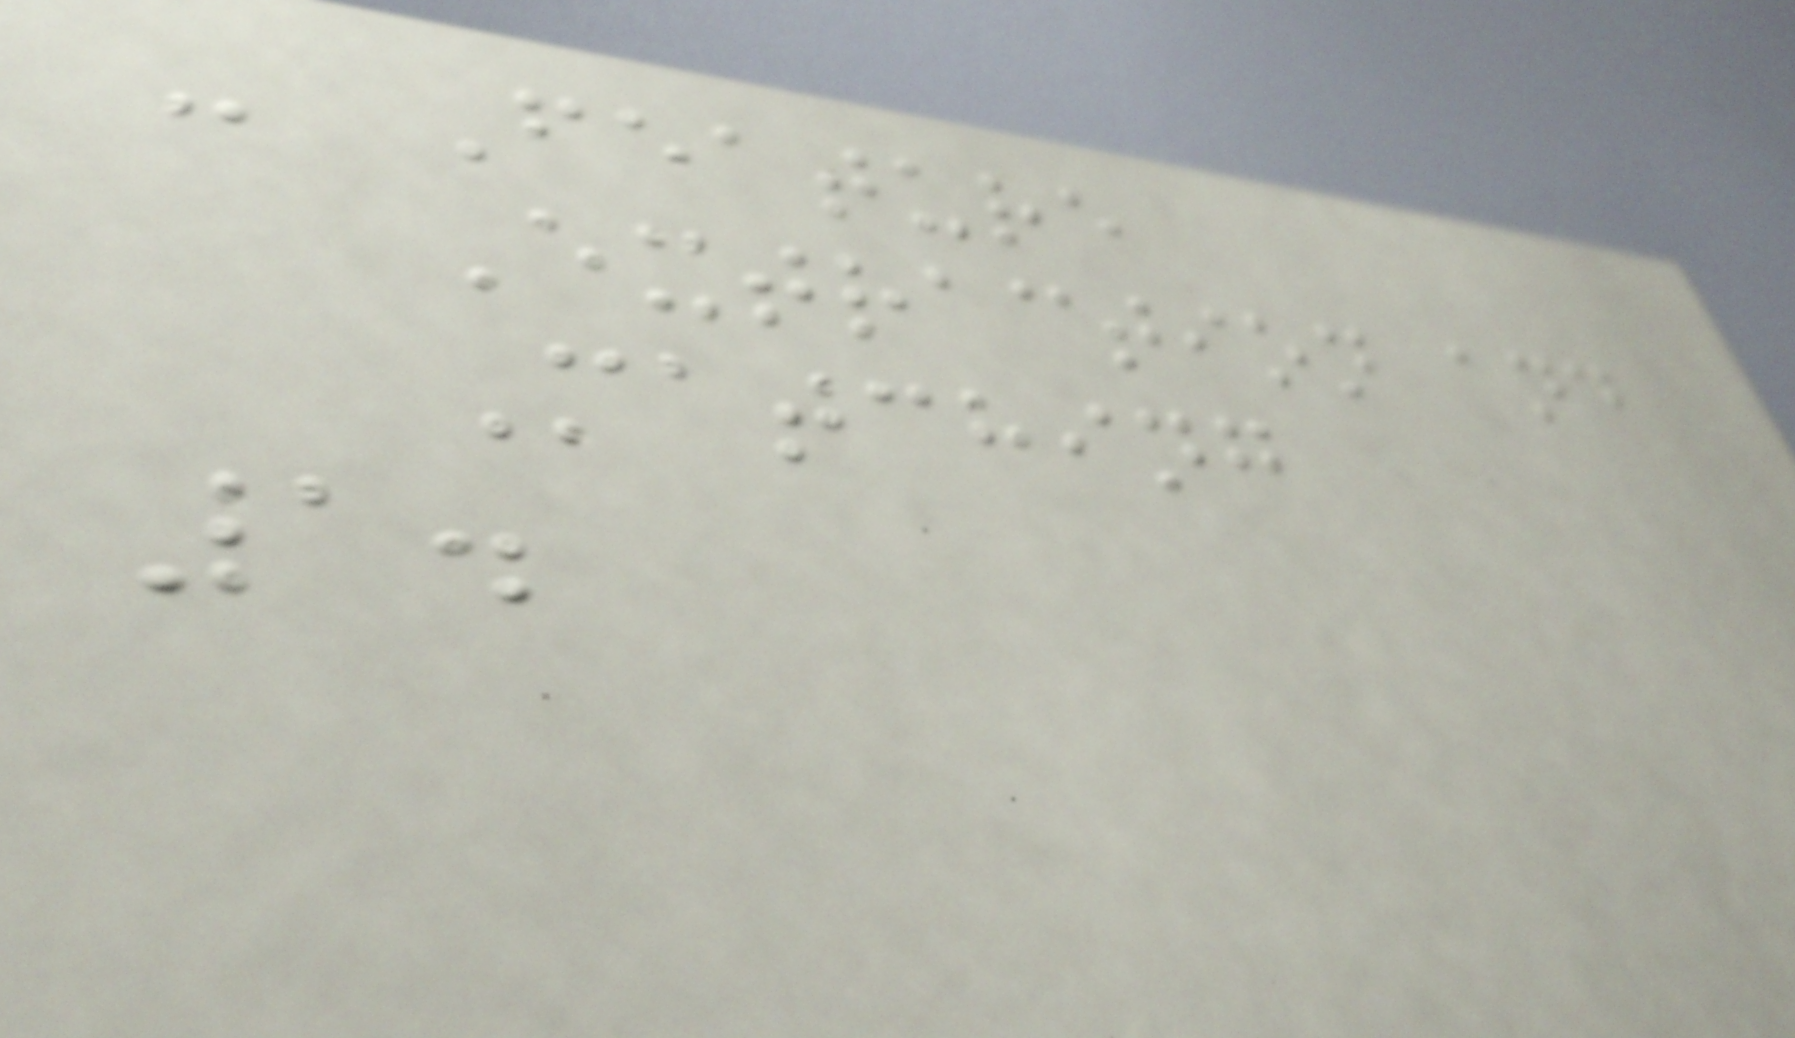- Feature
Extraction and
Matching
1.
